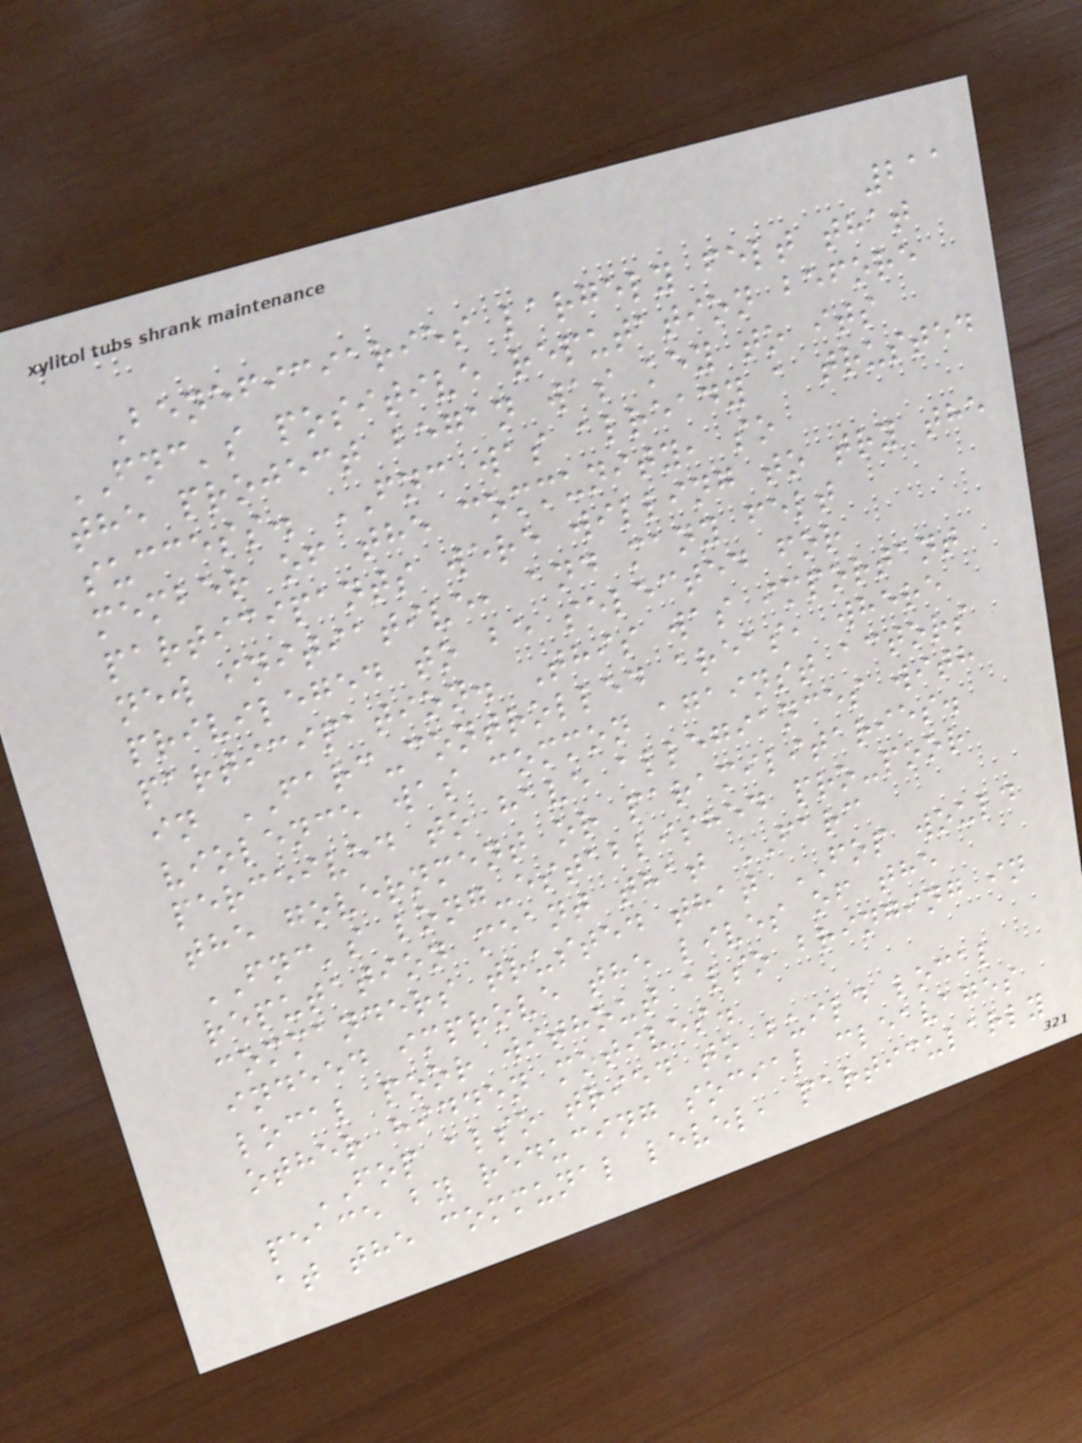211
Beneficiaries largely felt that
FNC's positive reputation before
the project began was key to its
success. FNC was already a trusted
member of the community, so
participants were willing to try the
new initiative, and many felt
privileged to be selected for
participation. This was important
in FARC-controlled areas, where
violence was common against actors
perceived to have allegiances with
the government or paramilitaries.
FNC's long-established pro-poor
reputation meant that FARC
commanders trusted that FOP would
indeed improve the lives of the
local poor without also bringing in
other hidden motives.
FOP also tried to build local
peace by reducing social cleavages
at the communal level, particularly
